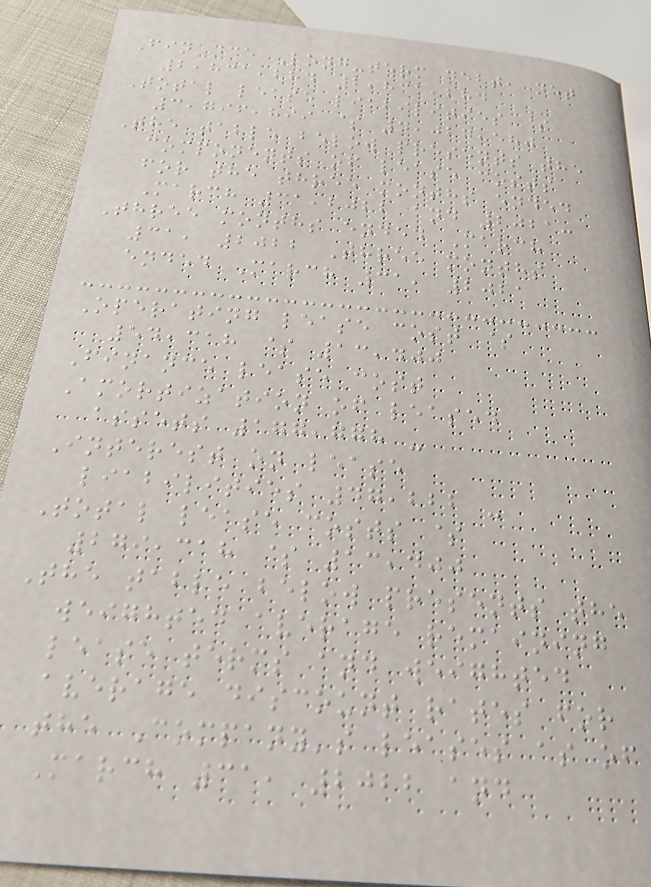Finance Long-term debt, net
2,831,284 2,831,284
Total lease liabilities $
3,796,899 $ 4,027,580
The table below presents the
components of lease costs
for the three months ended
March 31,2022 and 2021:
Three months ended March
31, 2022 Three months
ended March 31, 2021
Operating lease cost $
54,318 $ 13,400
Finance lease cost
Amortization of leased
assets 177,778 -
Interest on lease
liabilities 47,222 -
Total lease costs $
279,318 $ 13,400
The table below presents the
weighted average remaining
lease terms and weighted
average discount rates for
the Company's leases as of
March 31, 2022 and
